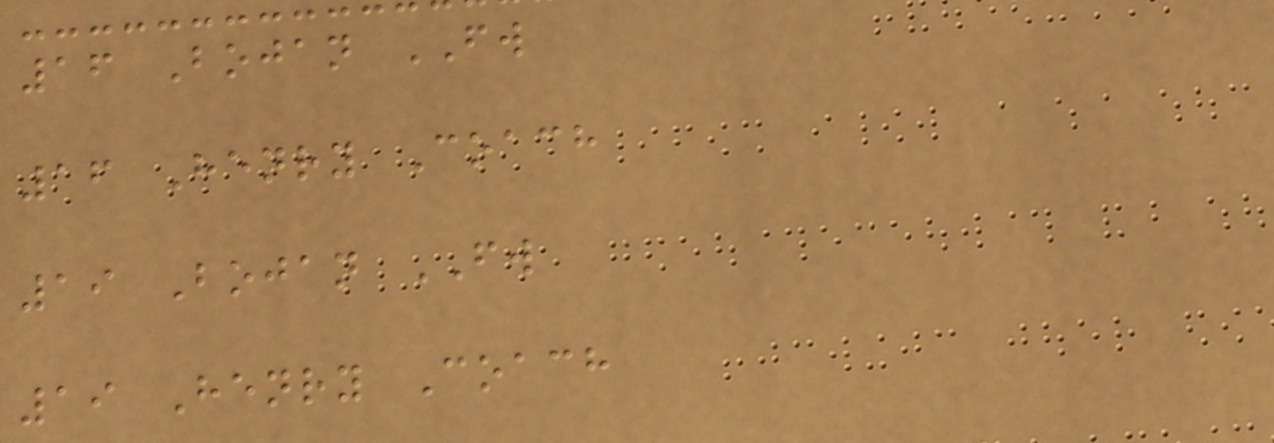16 Bojan FW
16 Henry Coach
19 Bojan FW
19 Henry Coach
